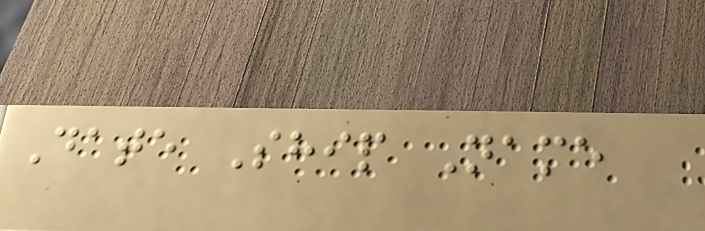Date Ship Name
